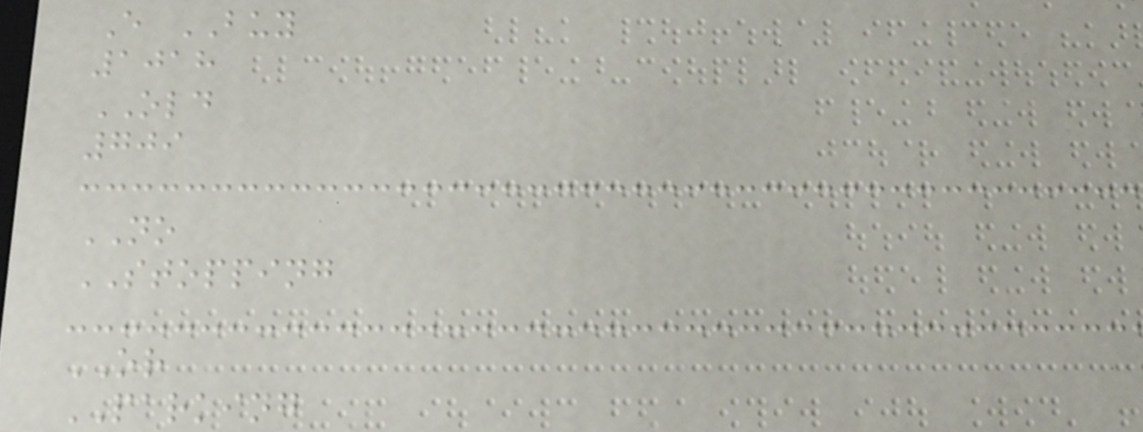E BUY
1018
OLD
709
NO
STOPPING
OR
PARKING
